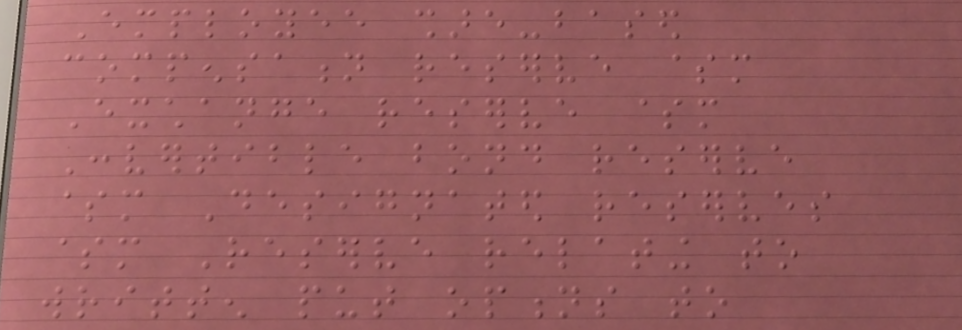Employee share-based
compensation reserve $m
Exchange reserve $m
Convertible bond reserve
$m Designated reserves
$m Reserve relating to
written put options to
